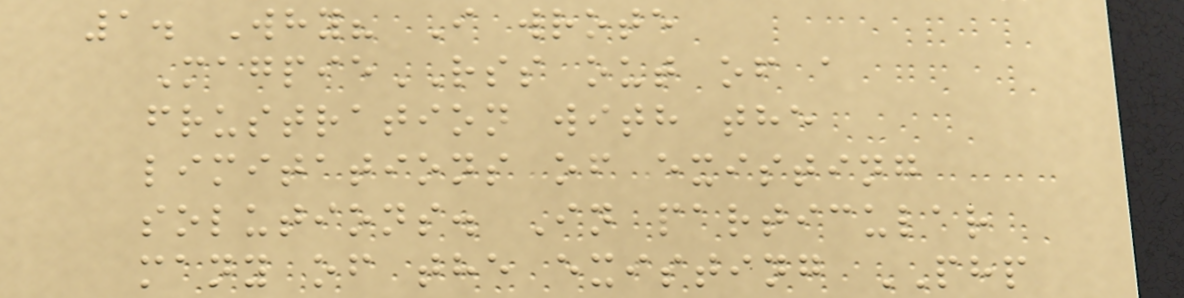1. Why? I wrote
MagpieRSS out of a
frustration with the
limitations of existing
solutions. In particular
many of the existing PHP
